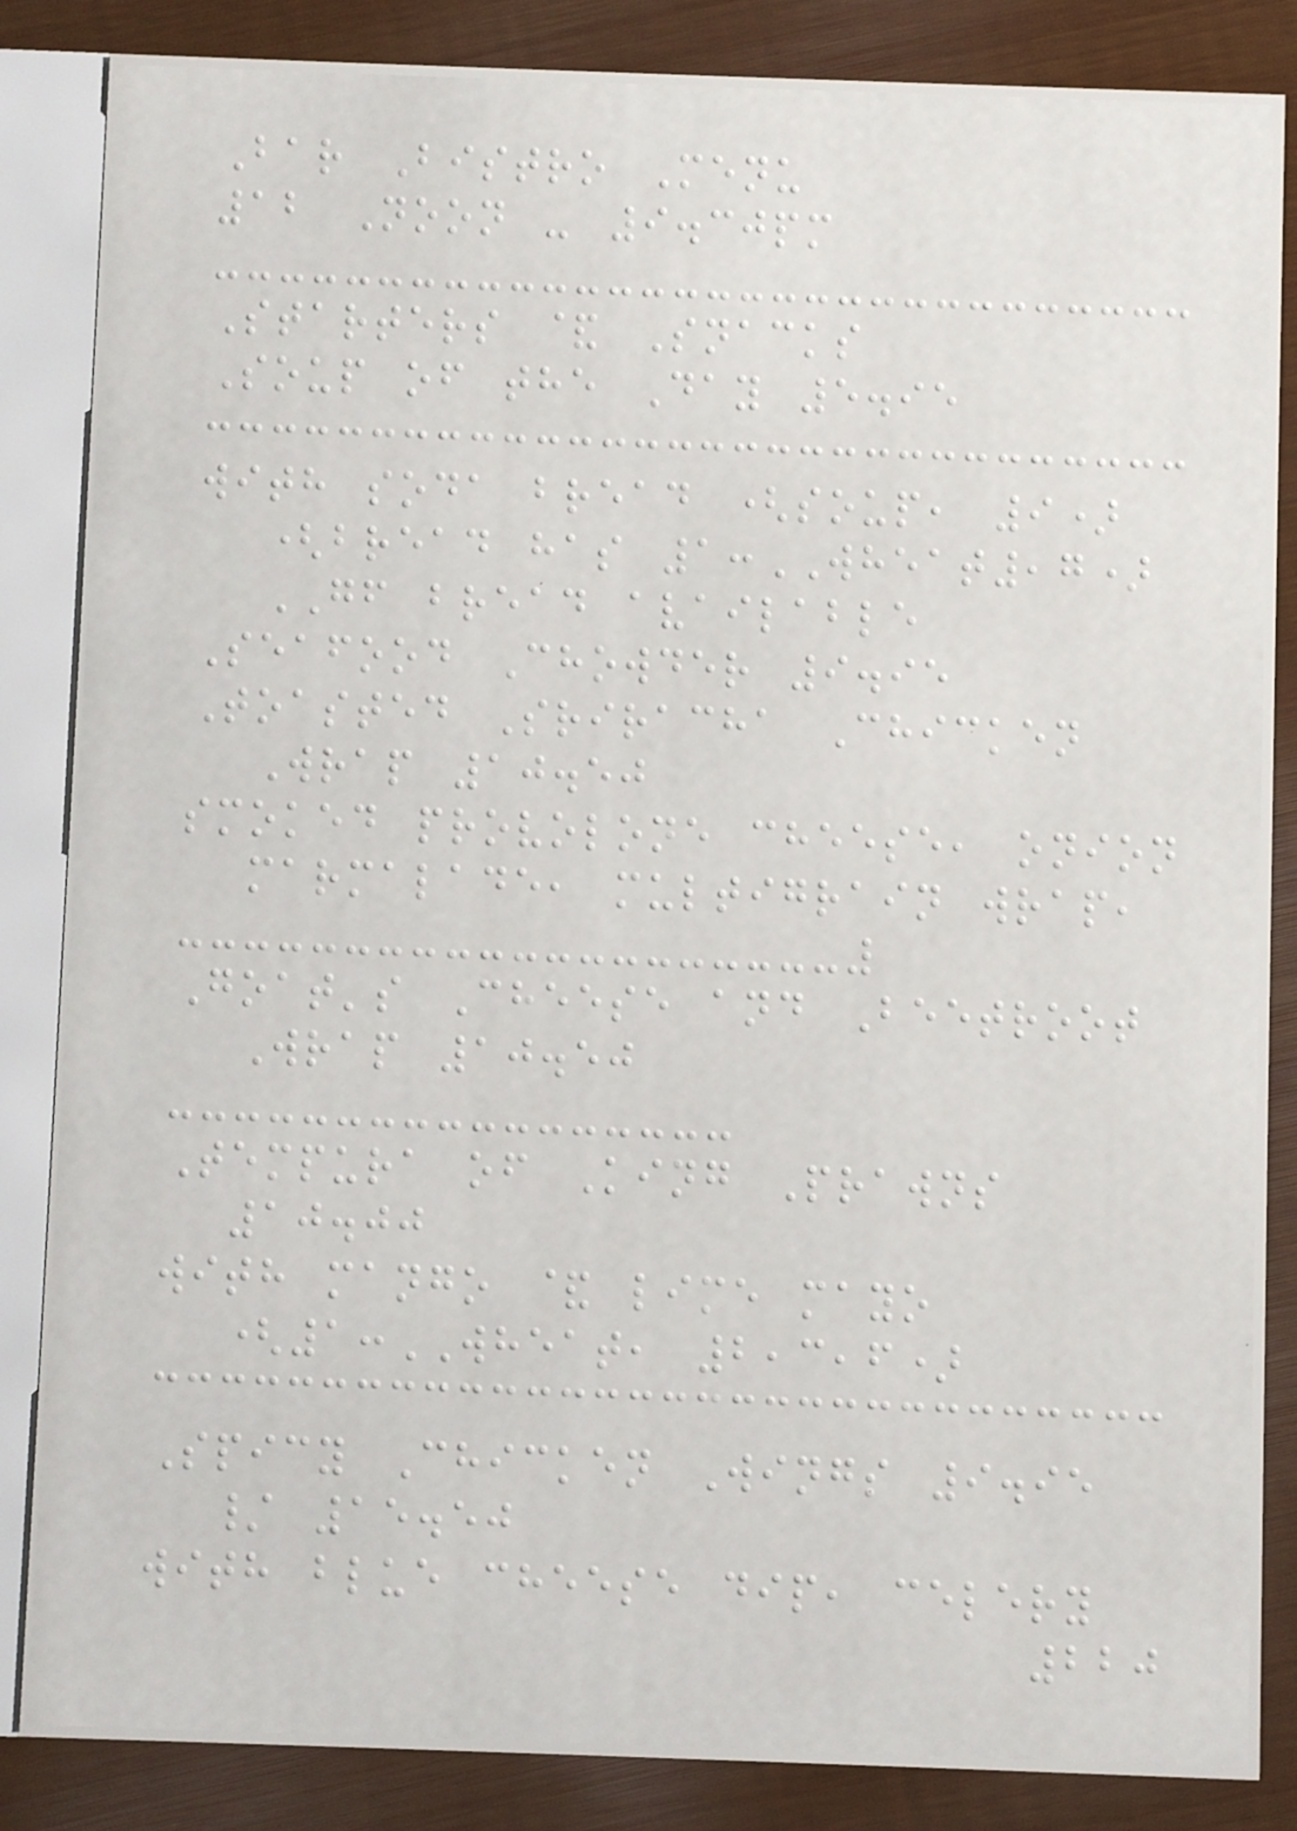Bar Bistro Menu
12 Noon - 9.30pm
Starters & Snacks
Soup of the Day 5.95
with soda bread (soup, 9)
(bread has 1:WHEAT,7)
GF bread available
Seafood Chowder 9.95
Toasted Sriracha Chicken
Wrap 10.50
smoked provolone cheese, onion
marmalade, multigrain wrap,
Goat's Cheese and Beetroot
Wrap 10.50
Tempura of King Prawns
10.00
with mango & lime mayo
(1:WHEAT, 2,3,6)
Spicy Chicken Wings 9.95
/ 15.50
with blue cheese dip, celery
220
